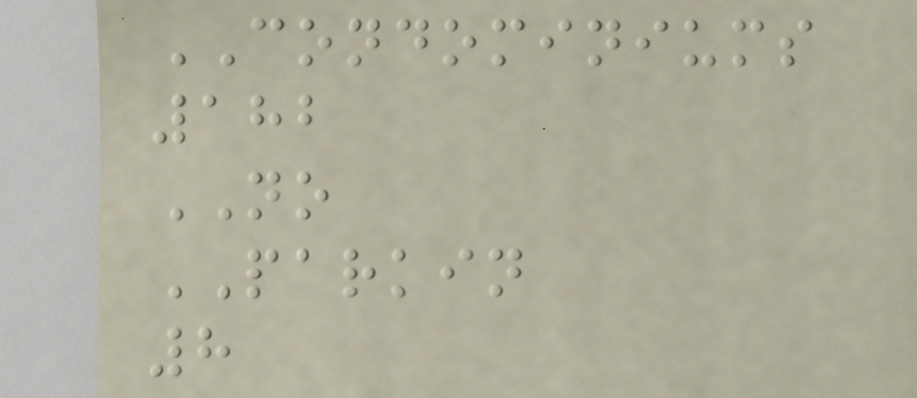CONDOMINIUMS
182
NO
PARKIN
8
